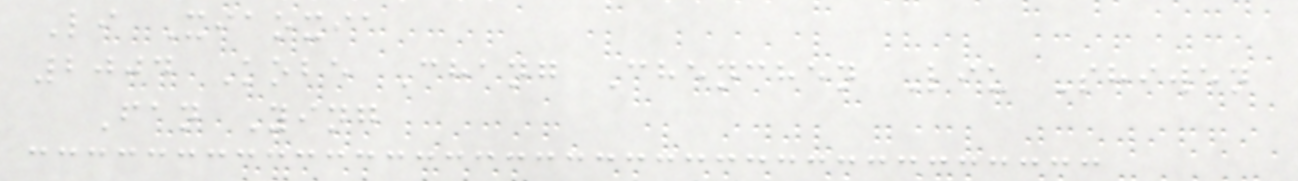Li Xiaoxia
2004 Kobe Chang Chenchen Liu Shiwen
Fan Ying
